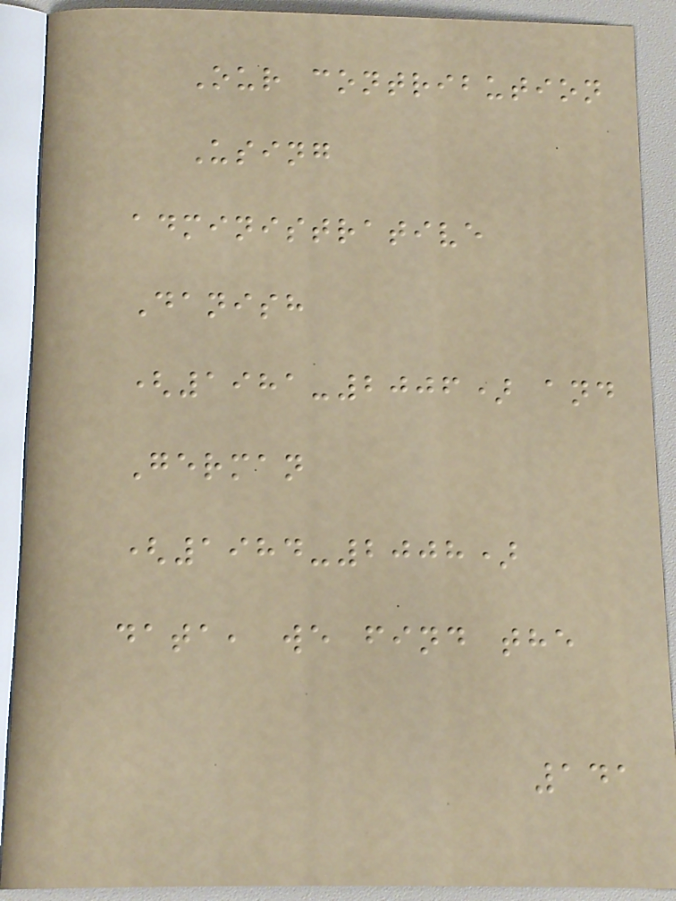Our contribution
Using
administrative
Danish
(1981-2006) and
German
(1984-2008)
data, we find the
141
